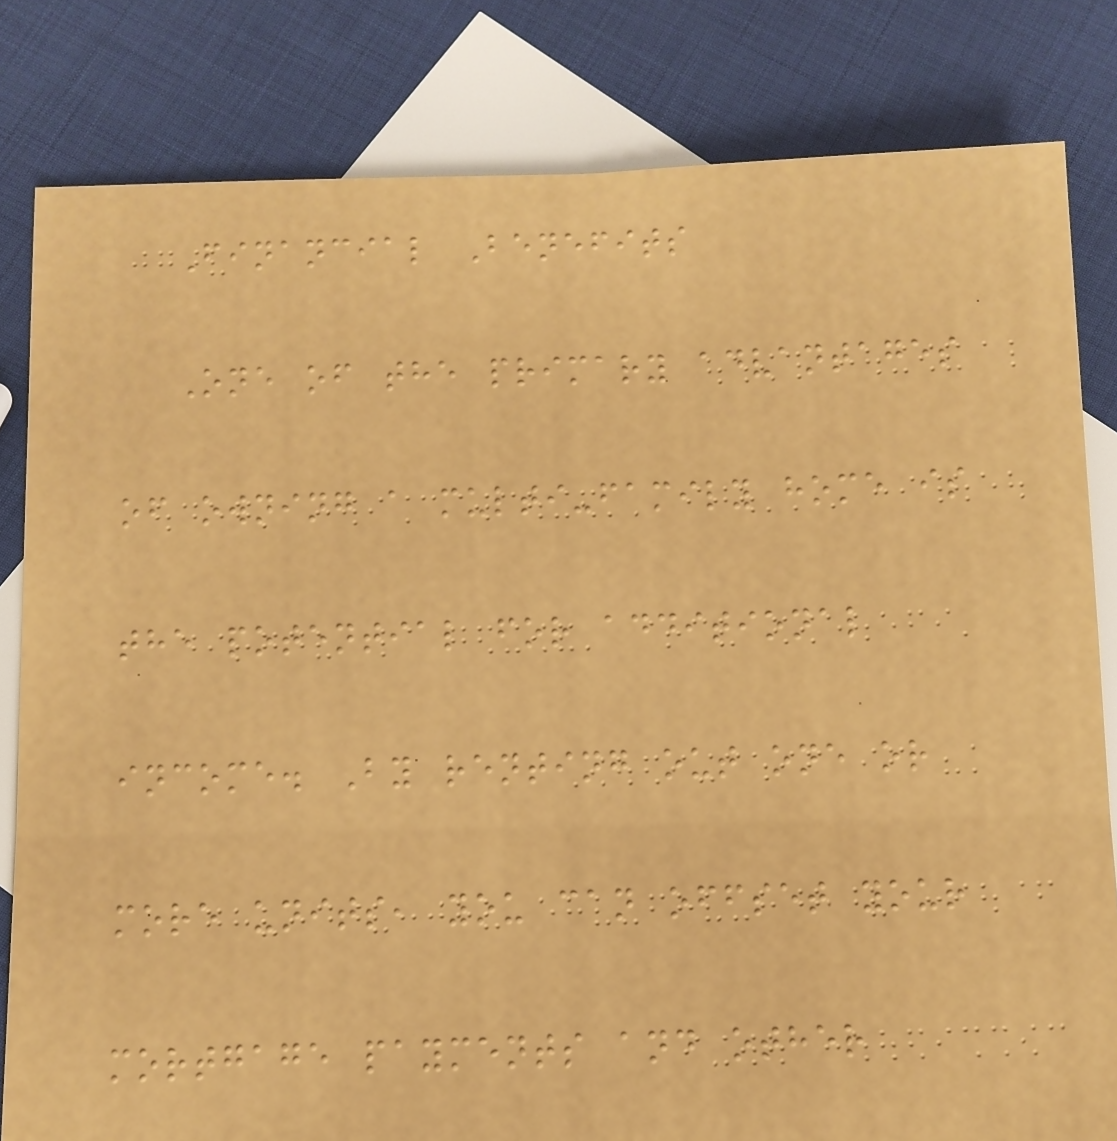Financial Benefits
One of the primary advantages
of owning a multi-family home is
the potential for additional
income. By renting out one or
more units, you can offset your
mortgage payments and other
